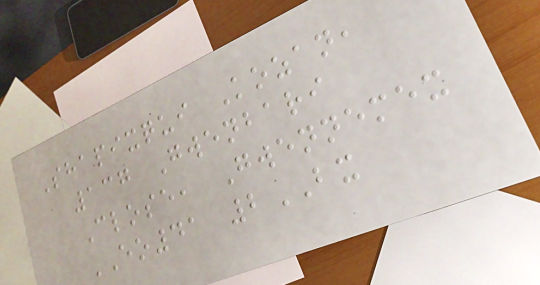Shapixqui Kozan,
137 Gwenbari
Close, Gwennemex
EO41 2BX
